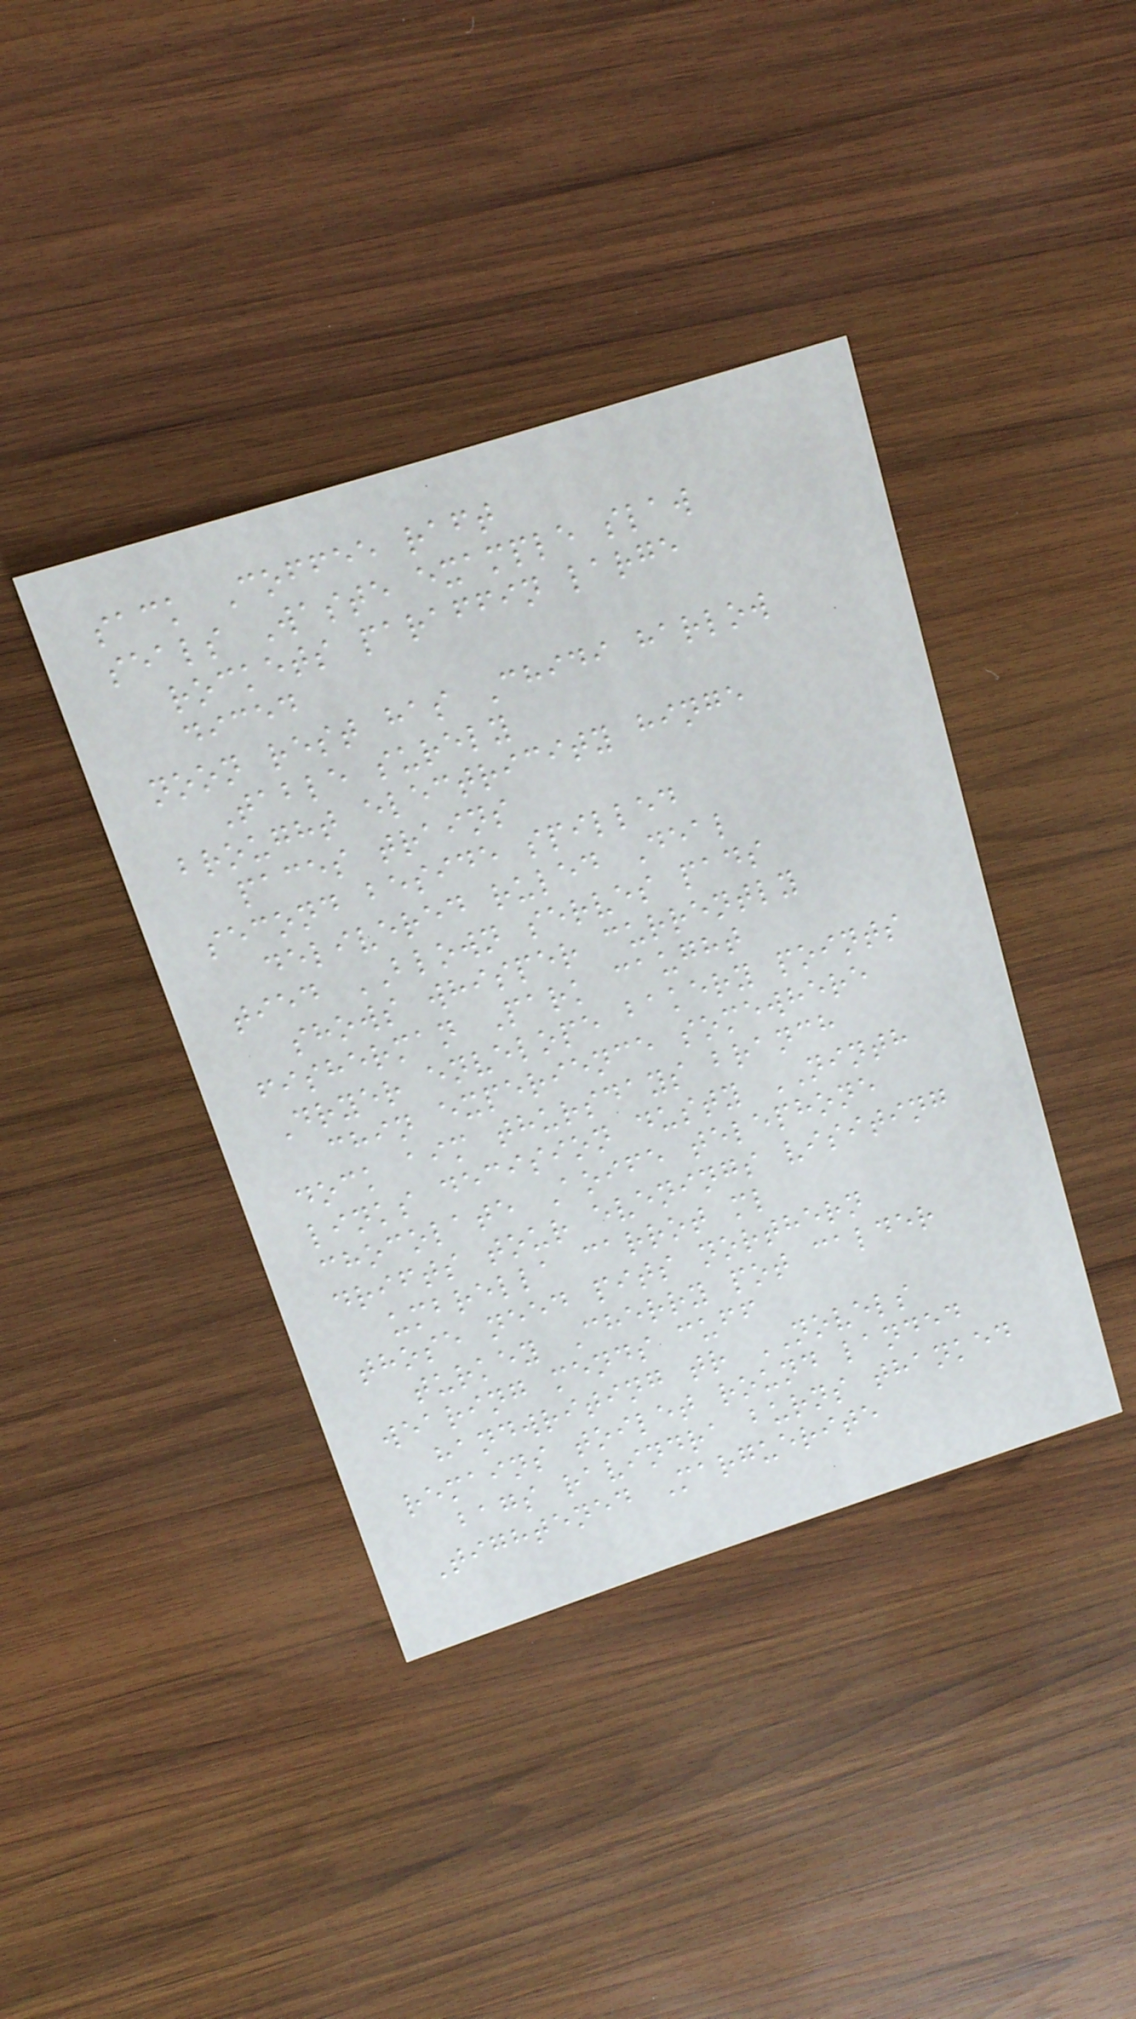sack Coffee raft
seals Waste example slaw
rockets paraffin large
diced
noon rest has Chidi harlow
Table surely
brought electricity hinge
paces trains
second beside spilled
delivered ruled Deal
tied BLOWN serves pads
shows whisper currently
fisherman Park caught
Dryer envelope bakery points
chin experience somewhere
dock aim thursdays branch
links decision dusty NINTH
chocolate Aoife telephone
drifts tour evenings visiting
umbrella carrot ml
those need pits northern
turkey Cherry pot calder
wearing mends cuff
handwriting tr NOVELS
remains toilet round landed
bags ravindra burns thanked
Tightened Marguerite
